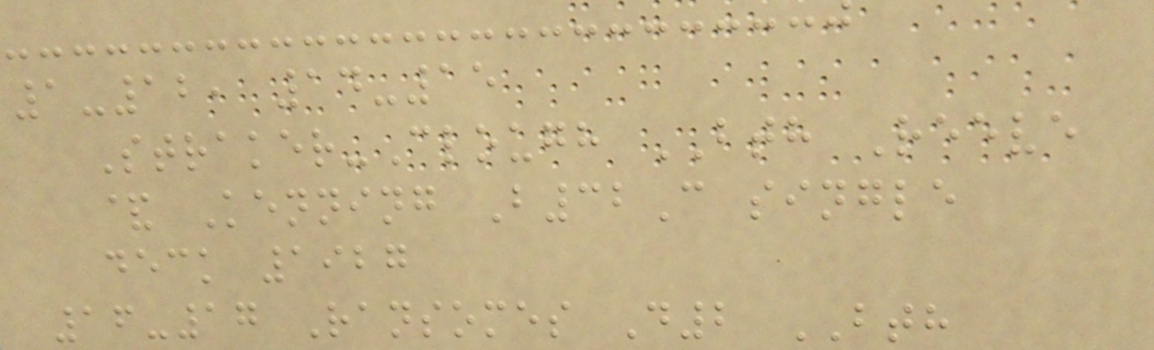1-12, 14-15
Straker-Clough BTH Reeve
& Kenning B32C single
deck 1927
16-17 Ransomes D2 BTH
